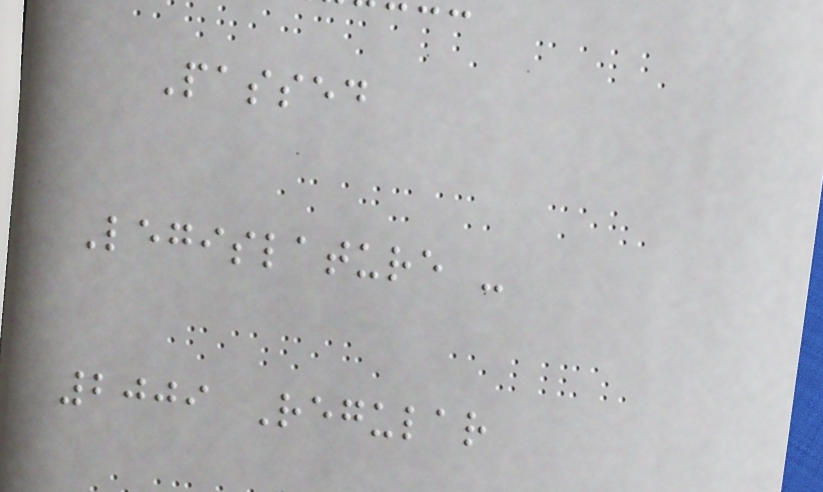Passed
Legislature -
2009 Regular
